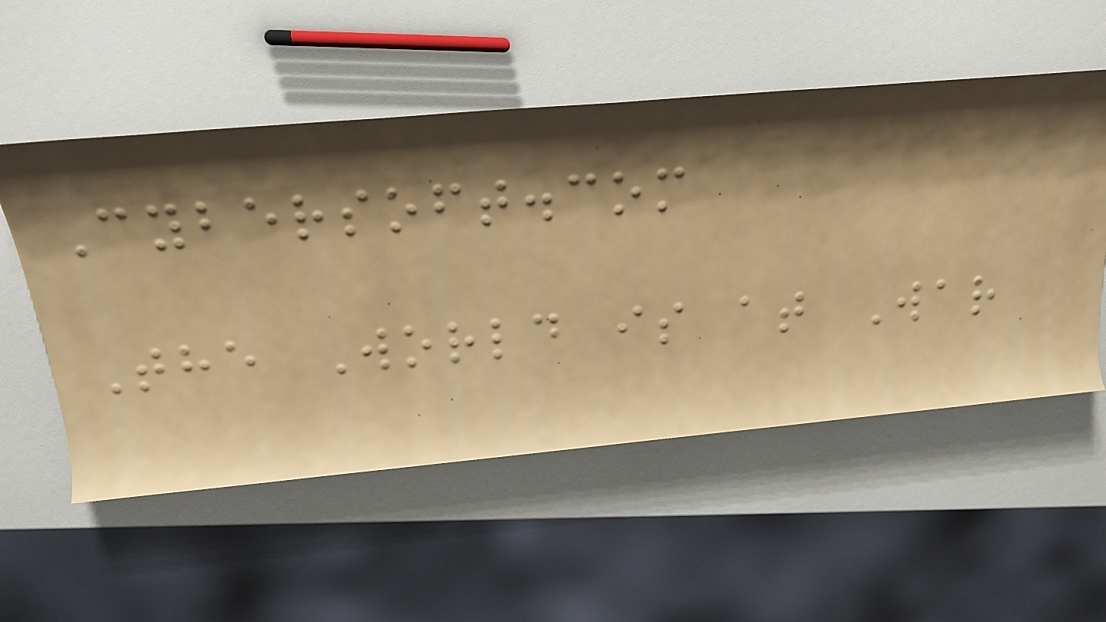Cybersoft.com
The World is at War
